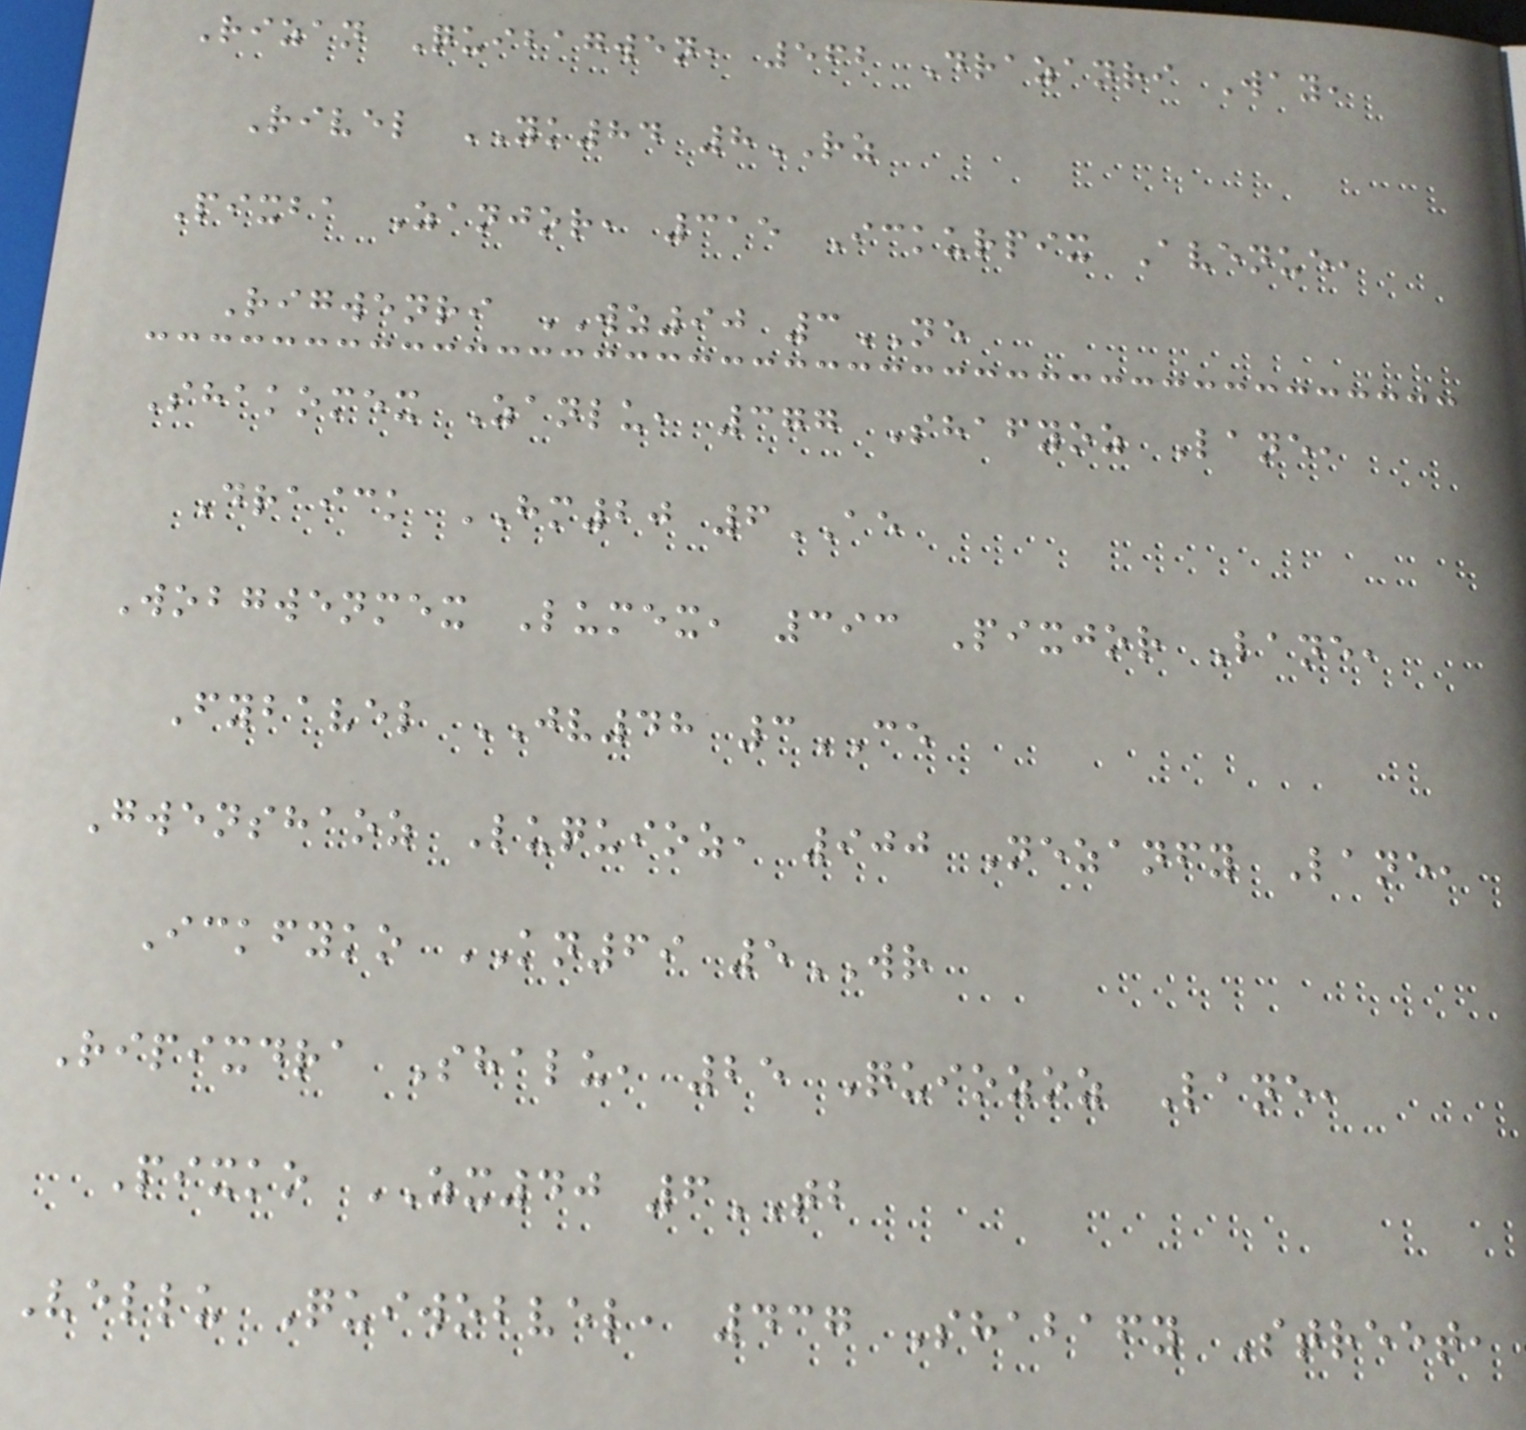Rizan Quibagwen, 562 Drazanri Way,
Rivel YK84 8RZ
Pixba Zanjor, 315 Ickurpix Avenue,
Rigwenri WZ90 3NE
Shakomex Zanlu, 377 Shafyoz Lane,
Draick HM20 6AE
Wobgwenmex Lumex, 393 Pixjor Lane,
Fybavel JV48 3CE
Gwenshaoz Luquioz, 900 Nezanfy Lane,
Ickfyko KN69 5WR
Ripixdra Shalu, 25 Quiozoz Lane,
Pixko ZX40 6TB
Vellu Quiwobvel, 437 Shabafy Street,
